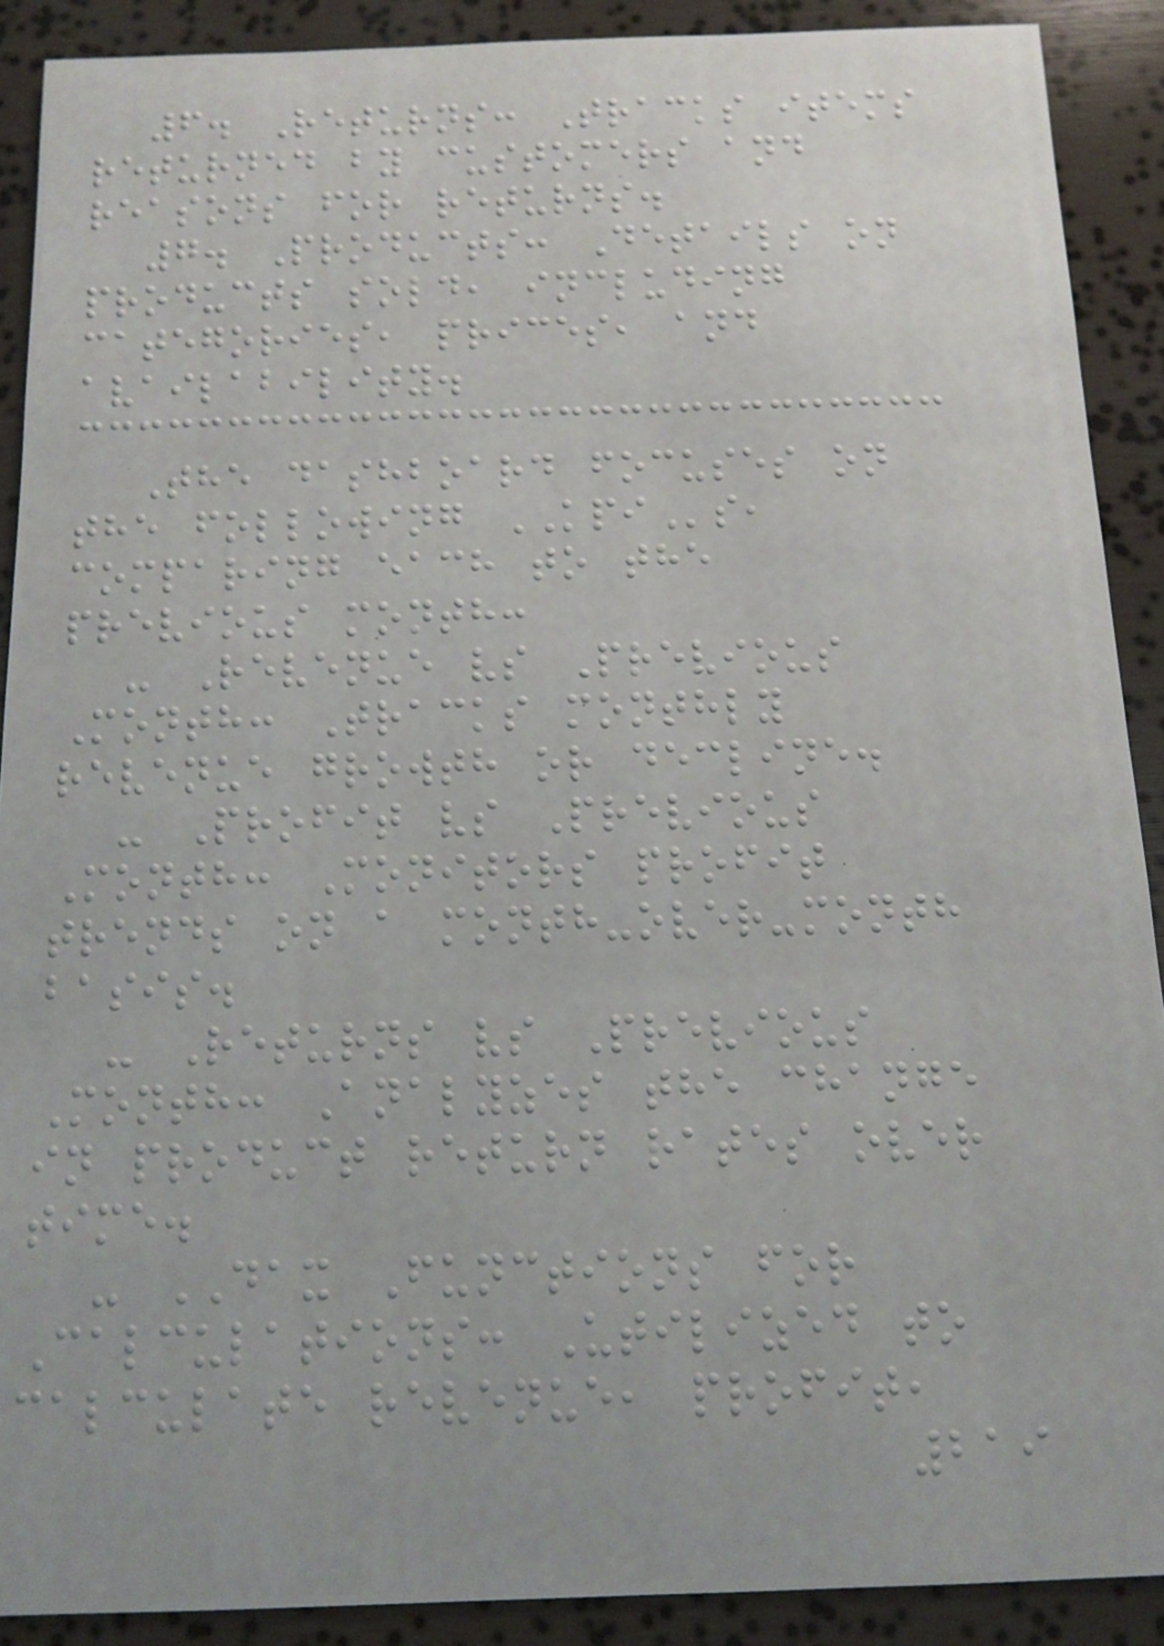6. Returns: Tracks items
returned by customers and
reasons for returns.
7. Products: Details on
products sold, including
categories, prices, and
availability.
The dashboard focuses on
the following KPIs,
comparing each to the
previous month:
- Revenue vs Previous
Month: Tracks monthly
revenue growth or decline.
- Profit vs Previous
Month: Monitors profit
trends on a month-over-month
basis.
- Returns vs Previous
Month: Analyzes the change
in product return rates over
time.
- DAX Functions for
Calculations: Utilized to
calculate revenue, profit,
219
